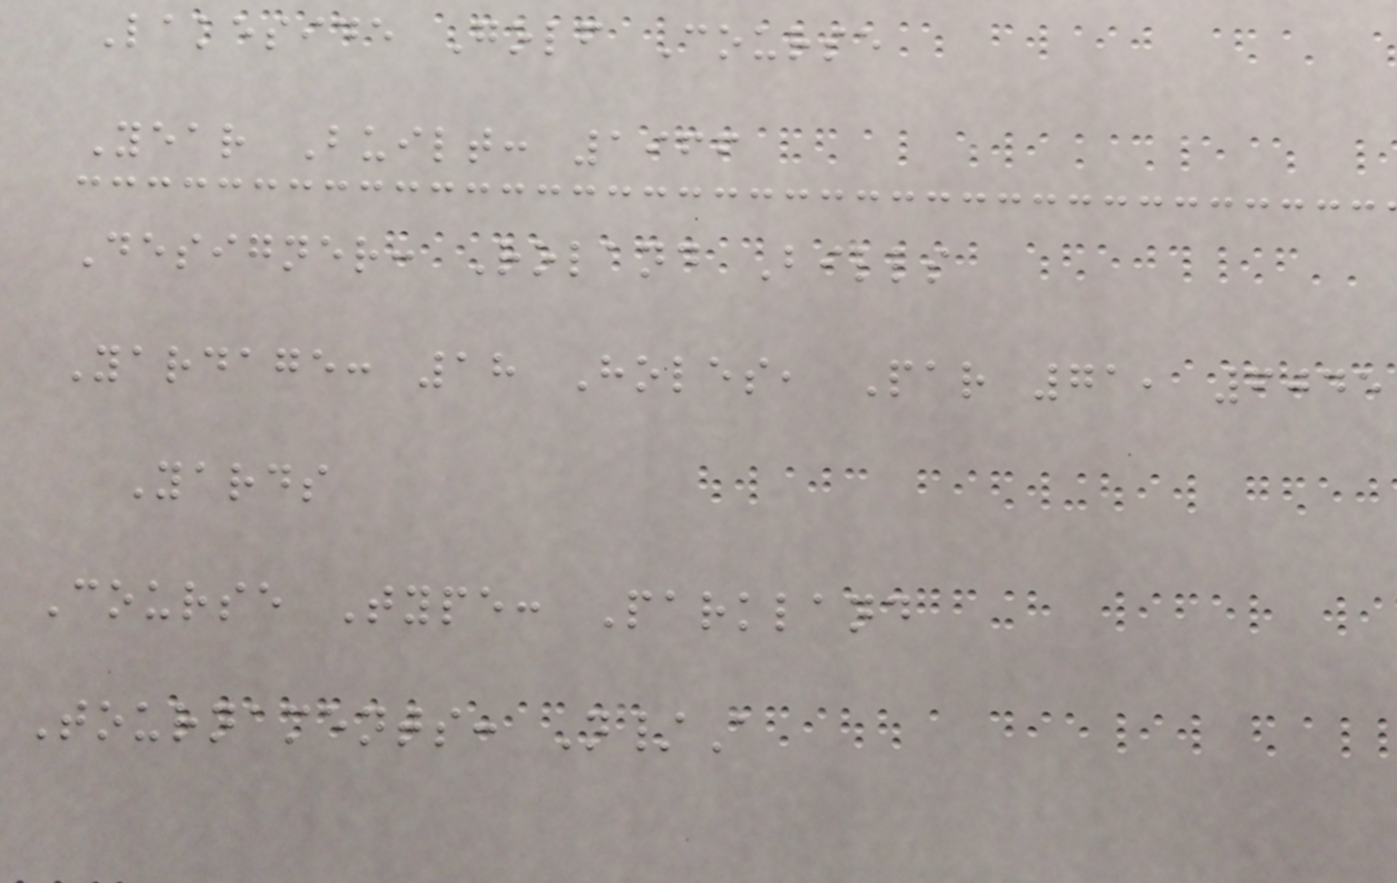Lakeside Golf Course
Year Built: 1966
Designer: Roland Bills
Yardage: 18 Holes, Par 71, 6045
Yards
Course Type: Parkland
Tournaments: N/A
